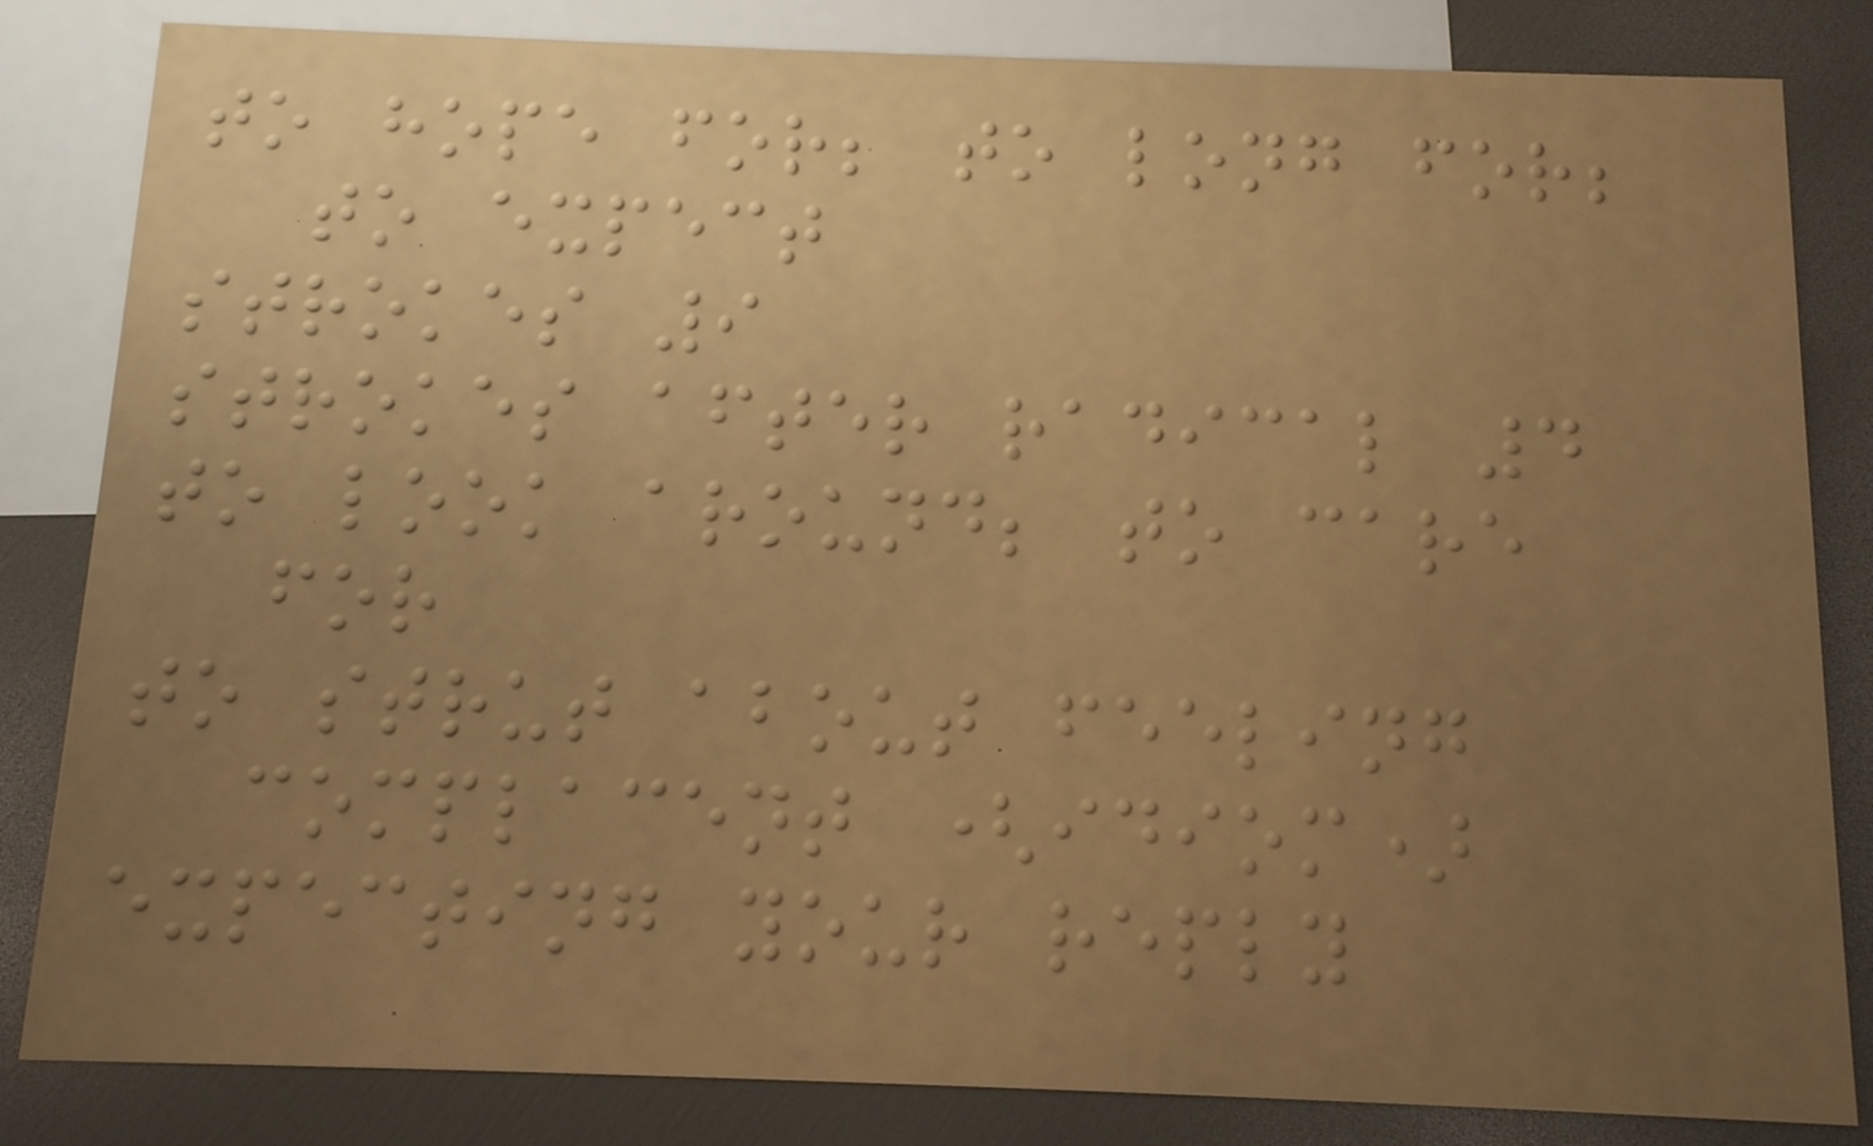to hope for; to long for;
to expect
strokes 9
strokes after radical 4
to look around; to care
for
to strut about feeling
complacent (idiom)
expecting your reply
